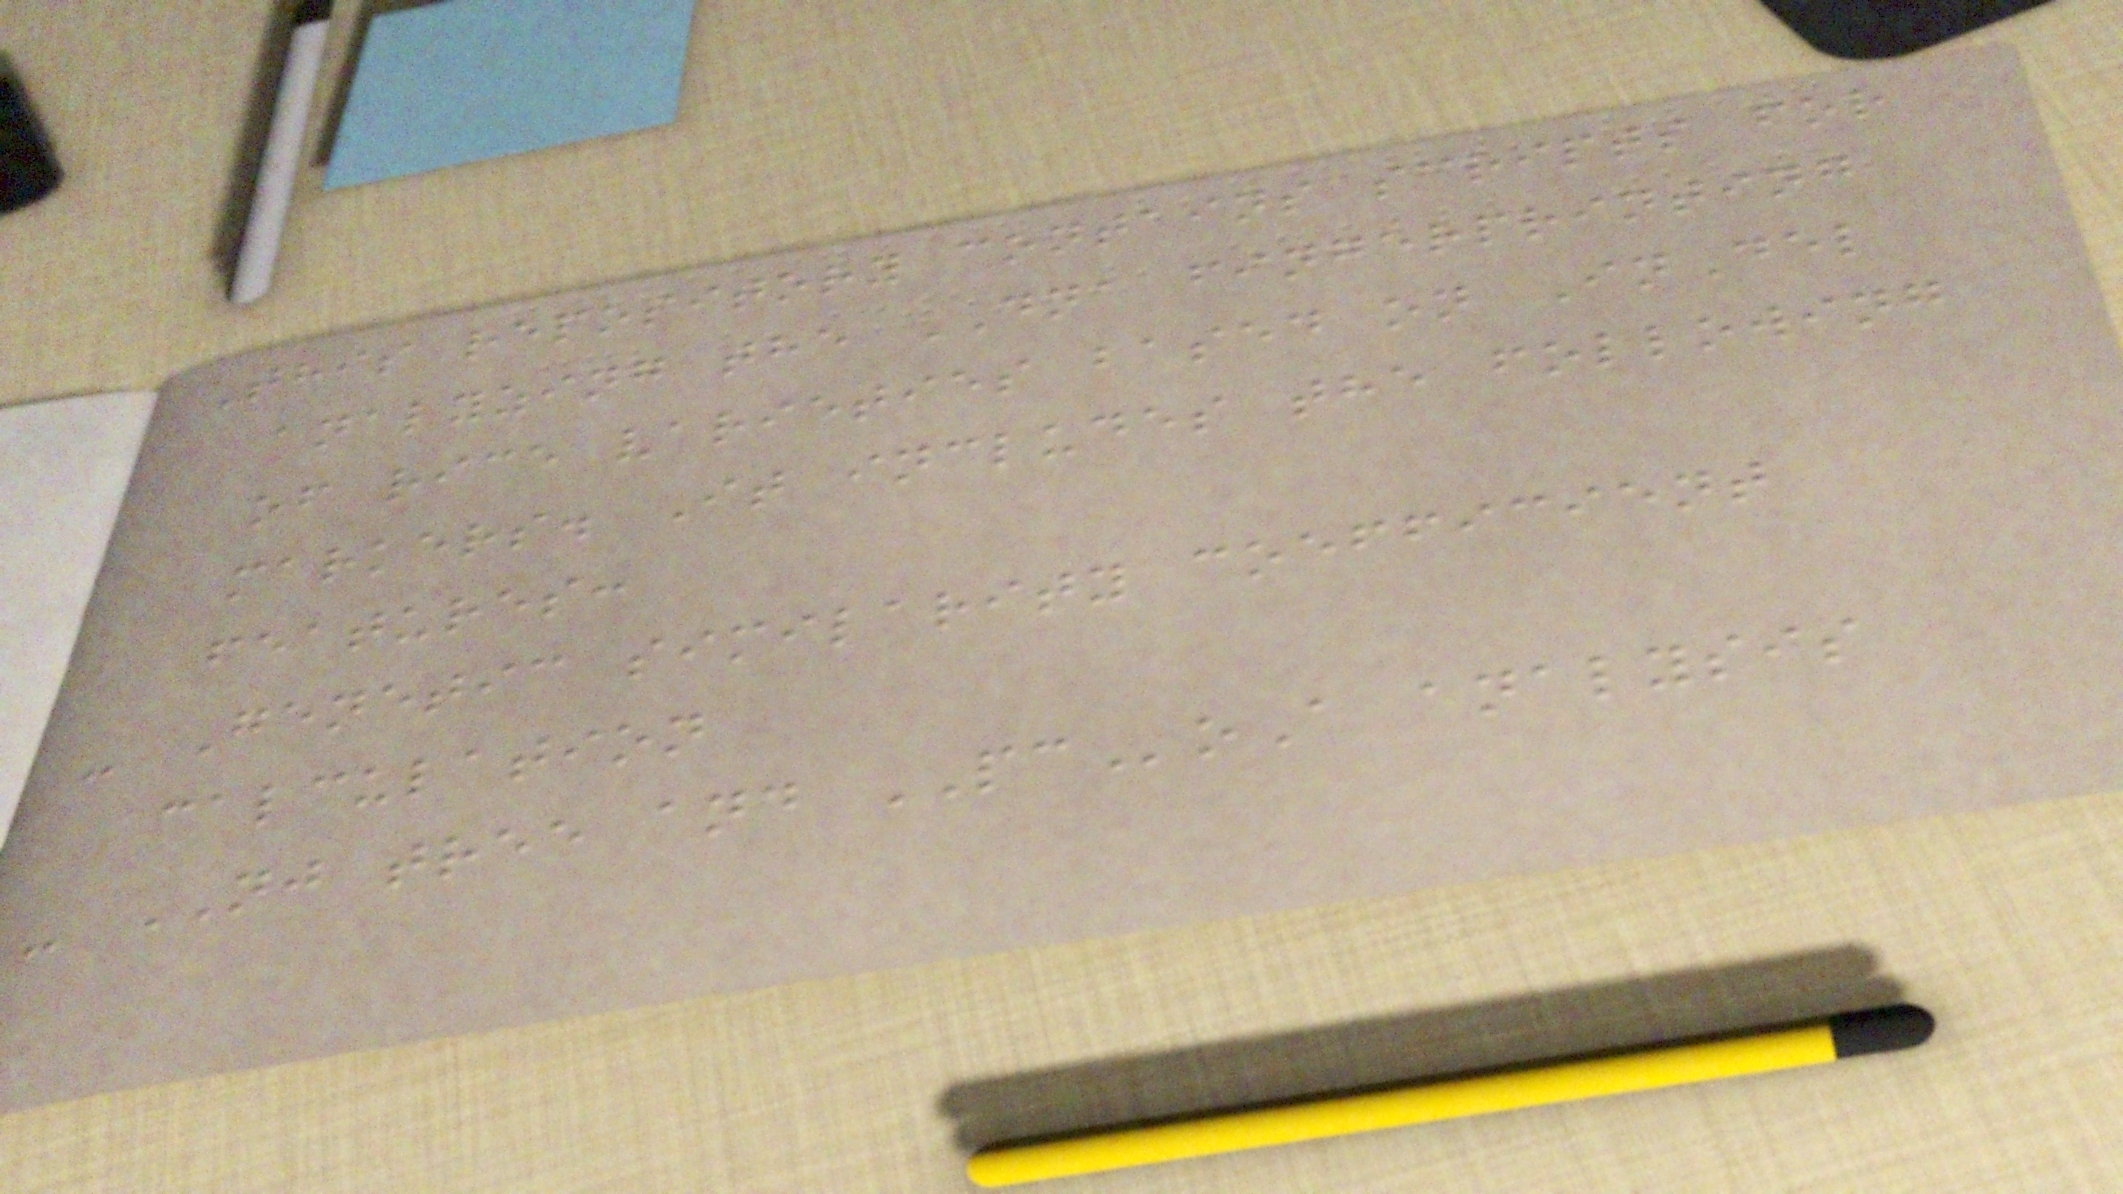This repository contains scripts for
analyzing the DNA fingerprinting
of rice varieties based on InDel
markers. It includes the following
features:
- Genetic similarity coefficient
calculation
- NJ tree and PCoA analysis
